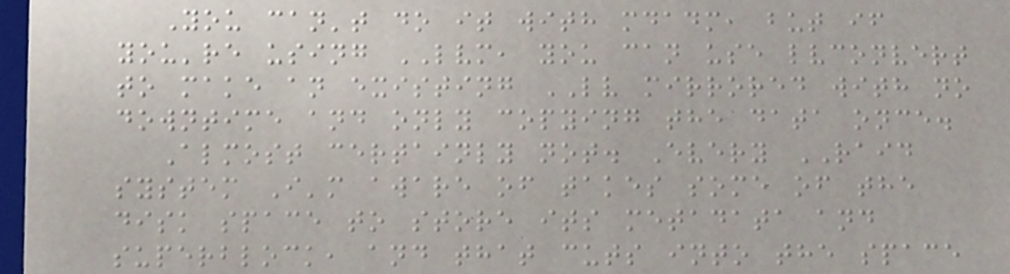You can't do it with mdadm, but if
you're using LVM, you can use lvconvert
to make an existing LV mirrored with no
downtime and only copying the data once.
Almost certainly not. Every RAID
system I'm aware of takes some of the
disk space to store its metadata and
superblock, and that cuts into the space
